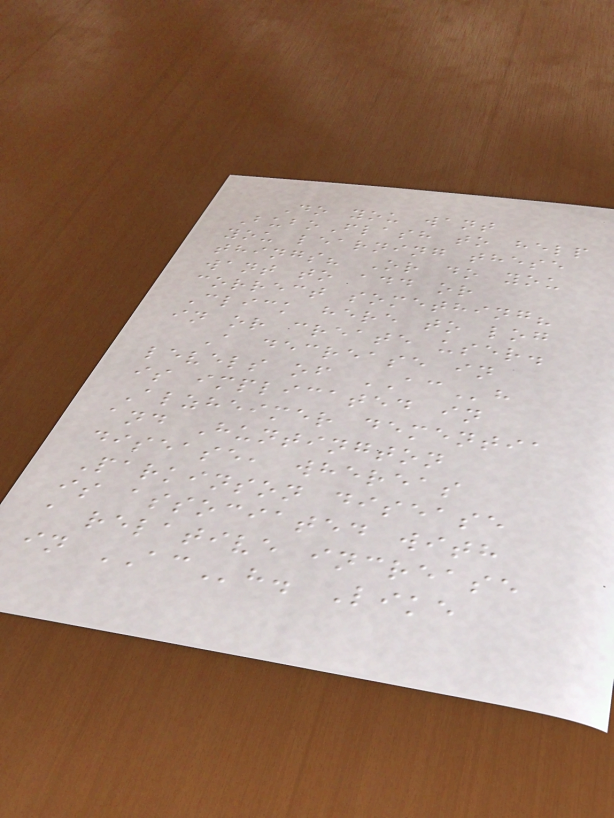Do you want
BuboFlash to help
you learning these
things? Or do you
want to add or
correct something?
Click here to log
in or create user.
A decrease in
levels of ACh
is implicated in
Alzheimer dementia
and Huntington
disease, whereas
Parkinson disease
is associated with
a relative increase
in ACh. Like
